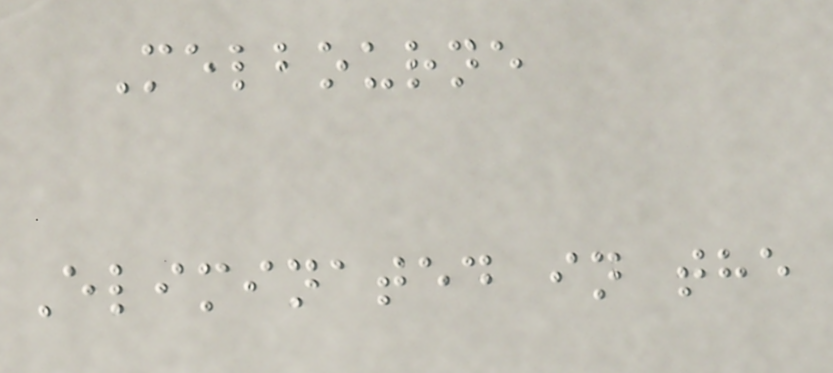Melbourne
Eliminated in the
